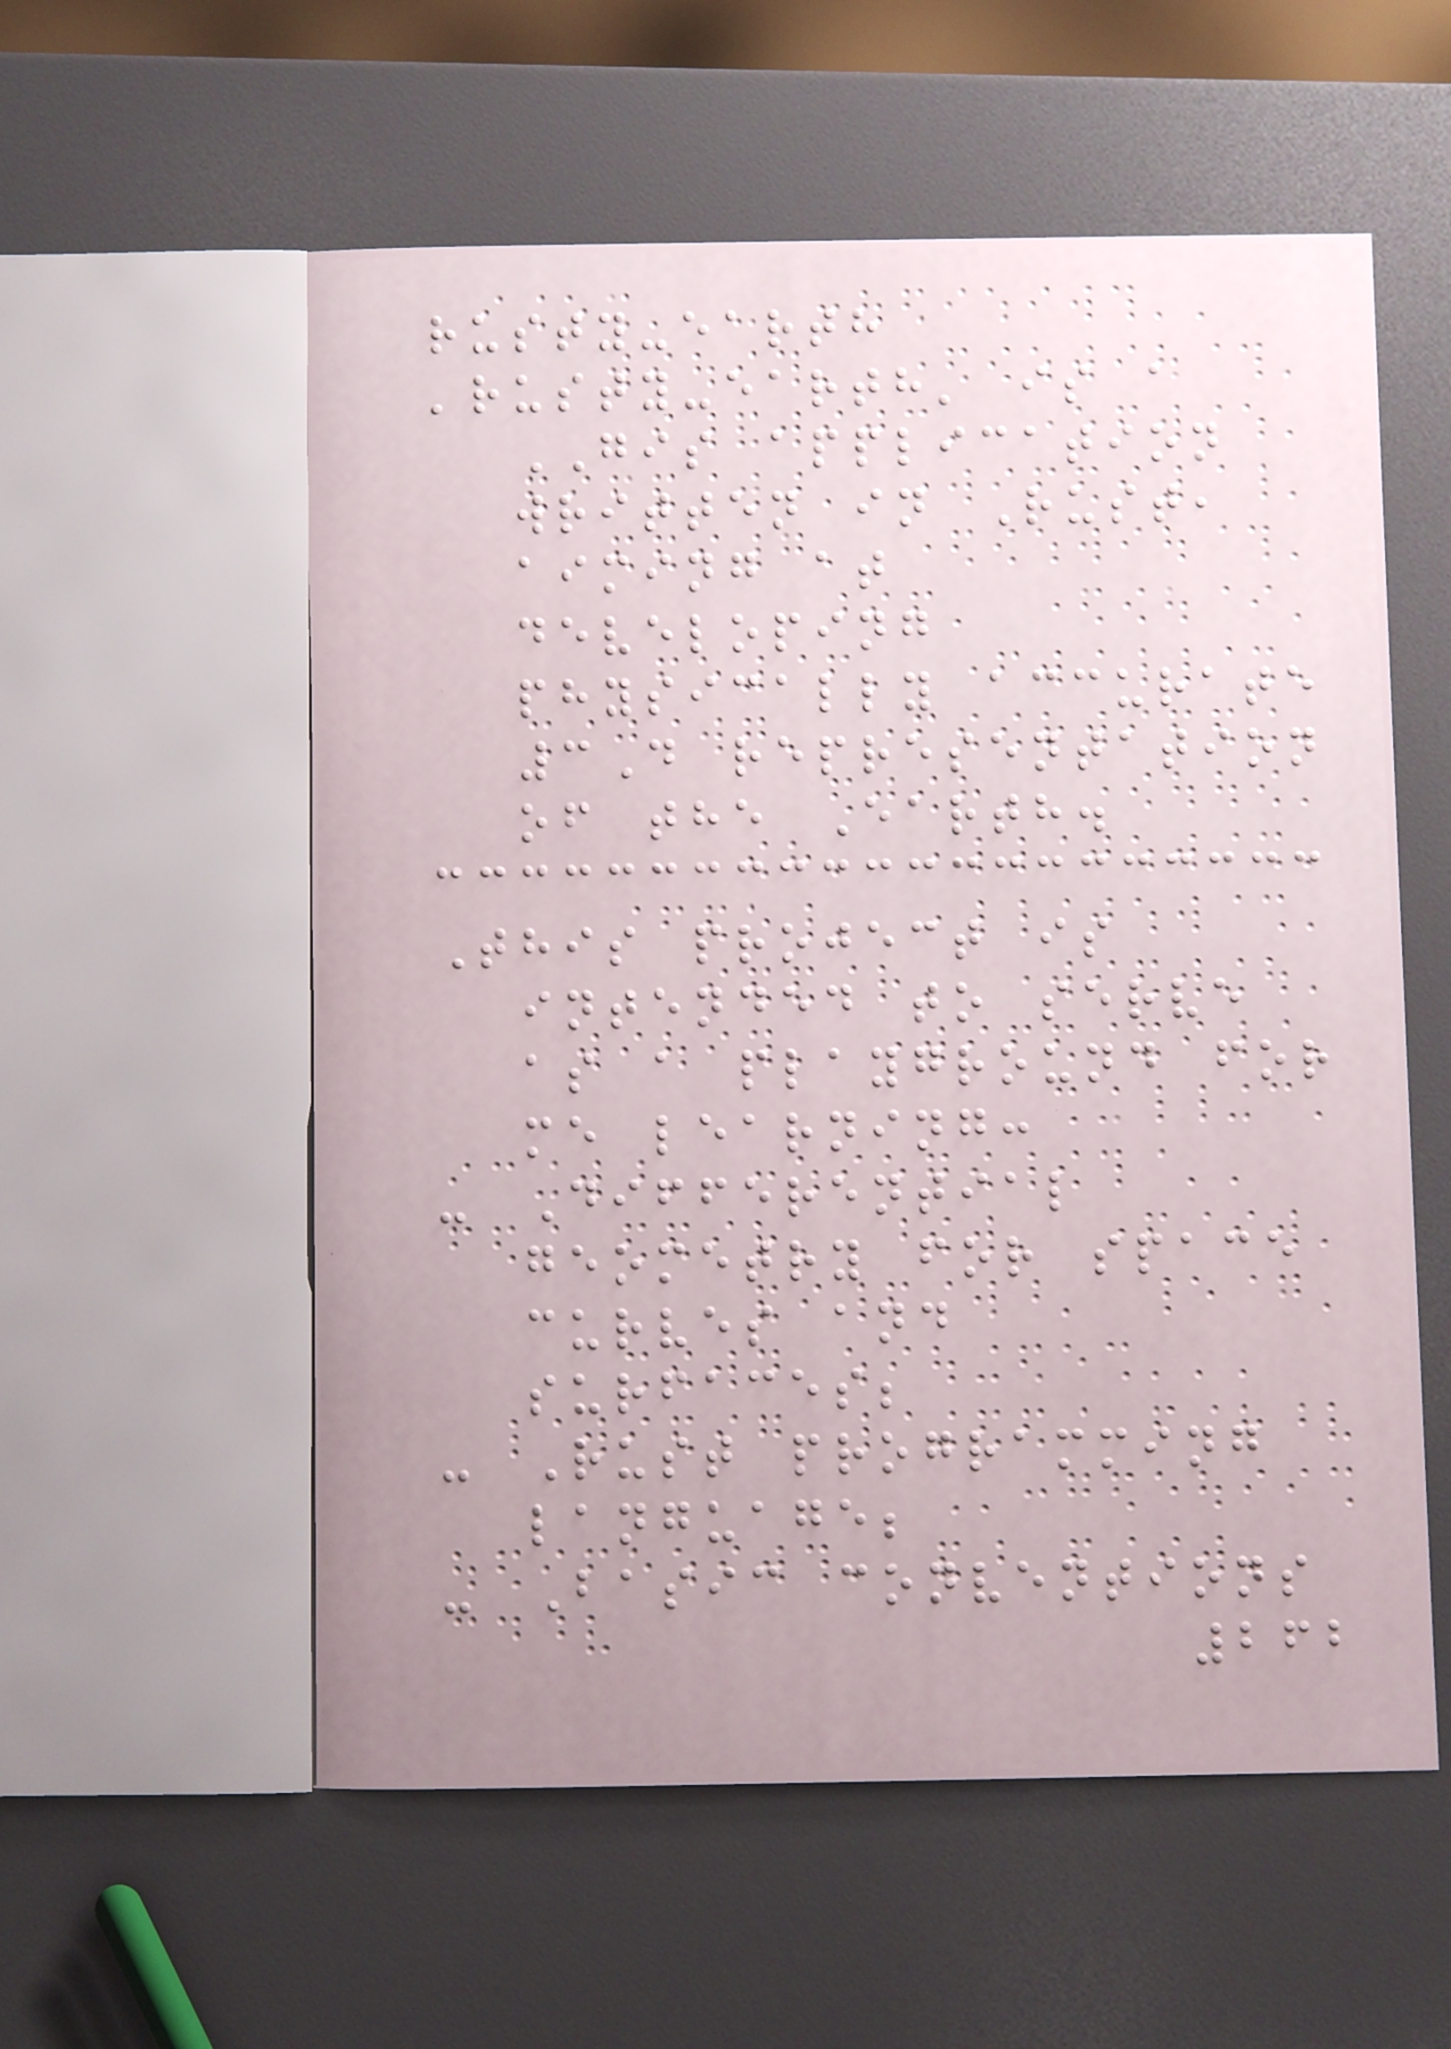rusty-earth
'rusty-earth' is a
GIS application
written in Rust,
aiming at
developing
physically accurate
3D representation
of the Earth.
This project is
intended to serve
as a playground for
me learning:
- Differential
geometry for space
curves and
surfaces;
- Rust programming
language;
- Basic conventions
262
